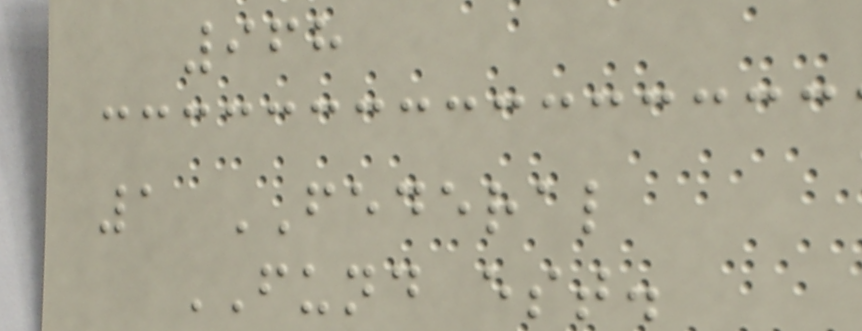968
1 FEDERAL
FUND est.
